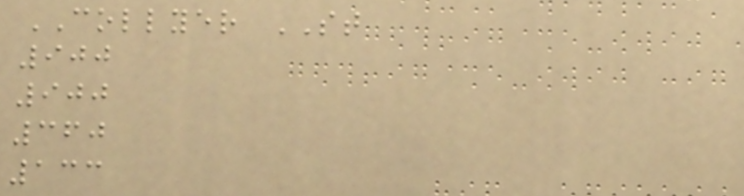COLLYER ST
900
900
360
133
